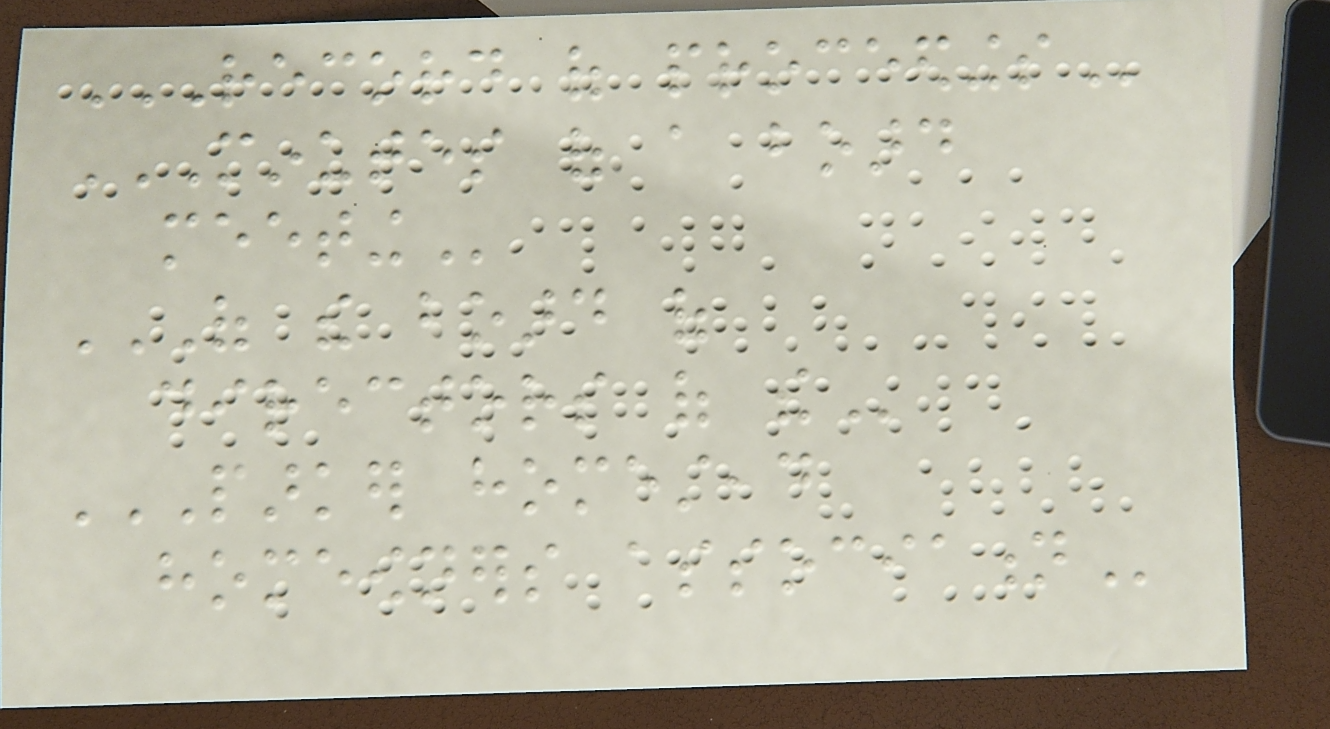RECORD OF PROCEEDINGS
MINUTES OF A BOARD
MEETING
OF THE BOARD OF
DIRECTORS OF THE
PARKER HOMESTEAD
HOMEOWNERS ASSOCIATION
